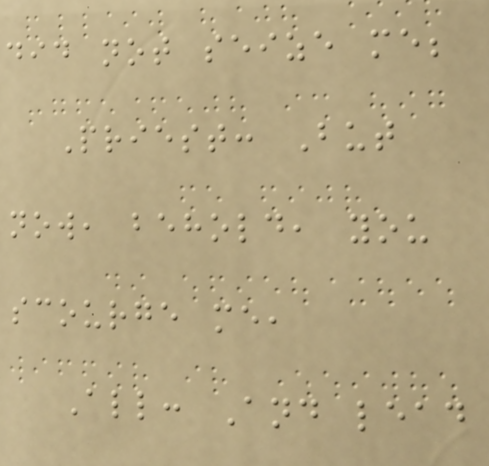did not seize me;
Priest: But
now, behold, you
scourge me,
All: And lead
